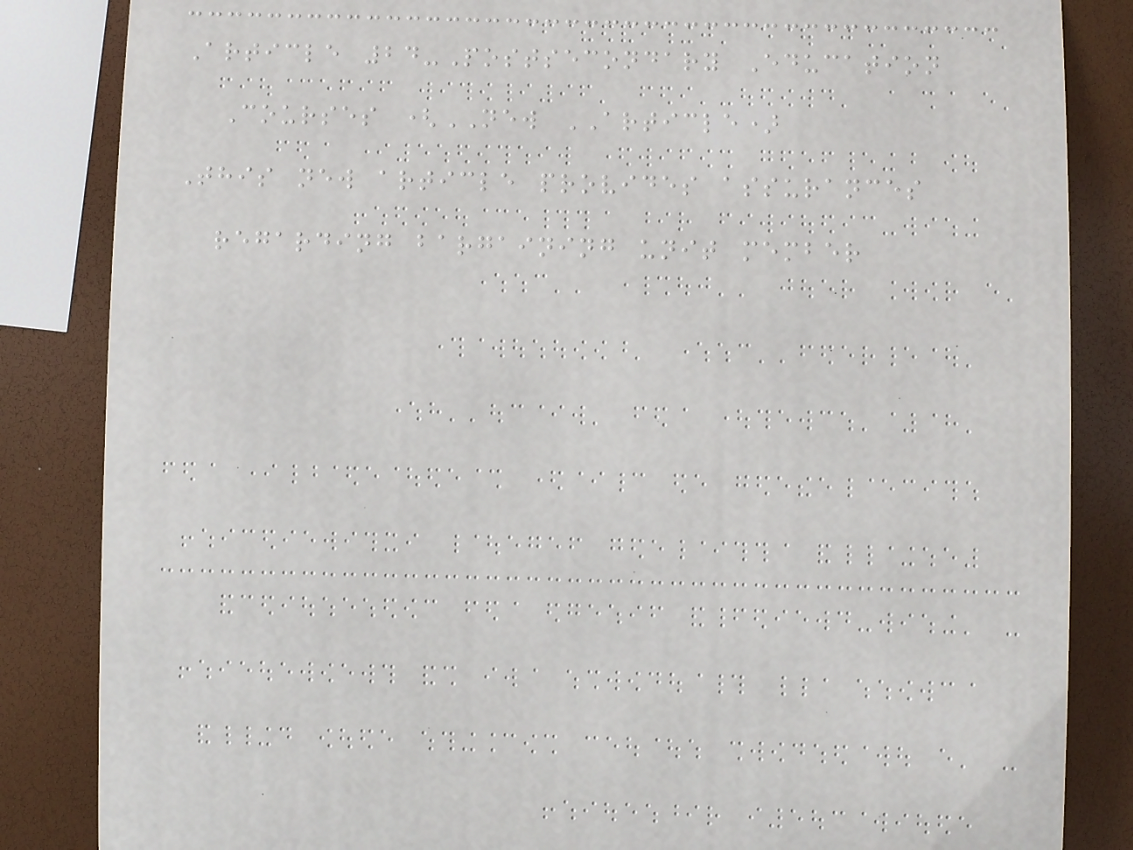Article 24-Postsecondary Education
Courses (NEW ARTICLE)
This new article provides assurances
regarding bargaining unit member
